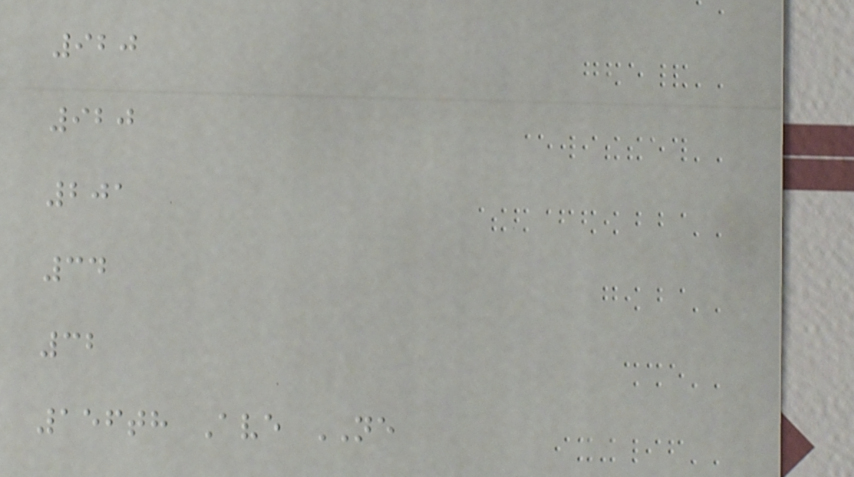920
920
201
34
32
156th Ave NE
